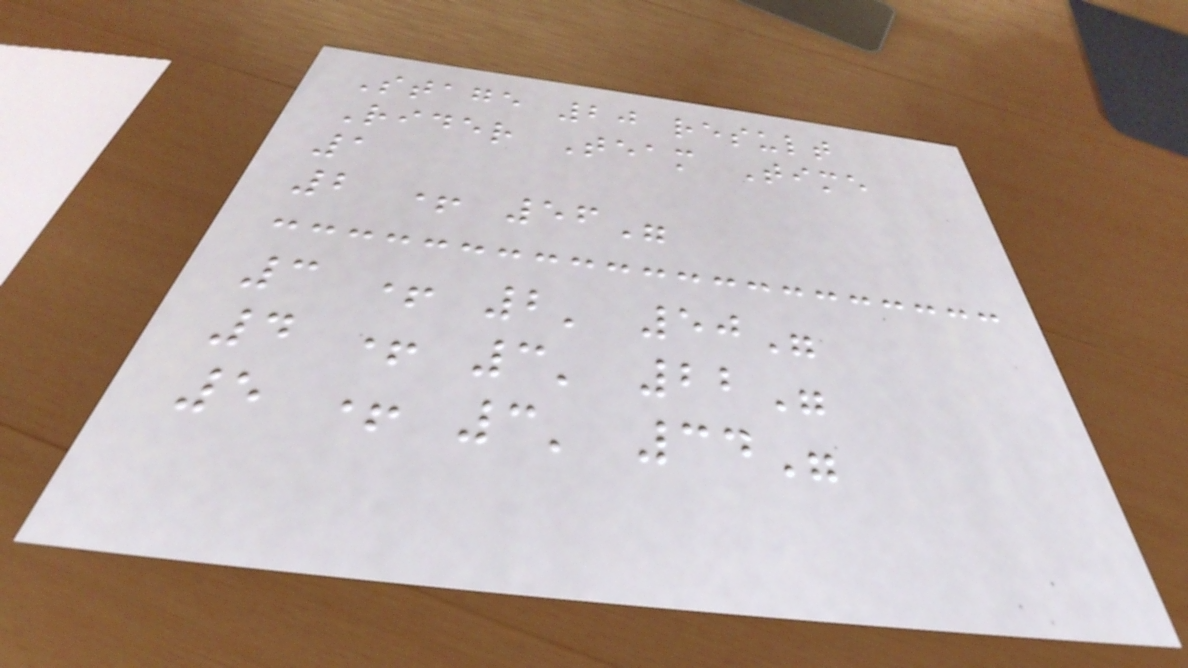Stage 20 result
Rider Team Time
1
2 + 56"
3 + 2' 50"
4 + 3' 22"
5 + 3' 34"
